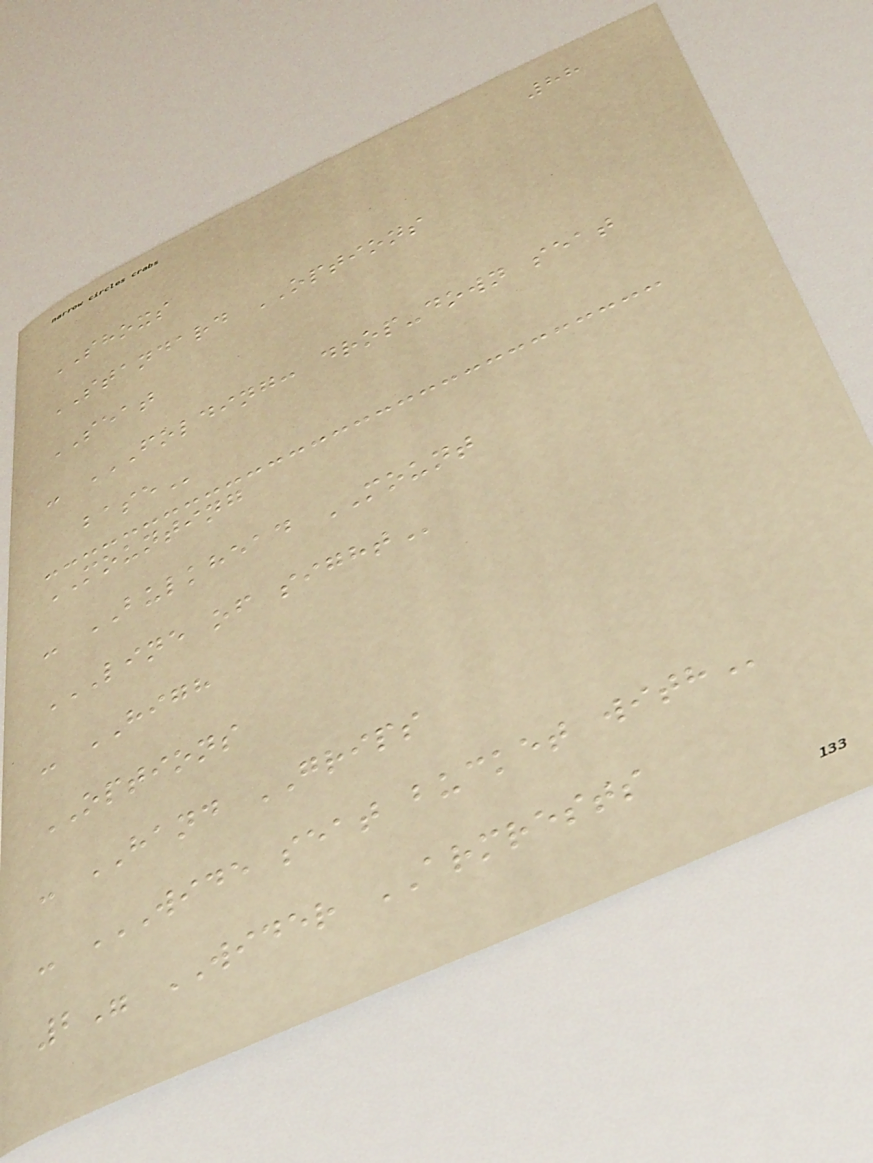88
SHOXS
STANDARD OPTIONS
SEAT
- FOLDING: DROP-DOWN SEAT
BASE
MOUNTING
- BULKHEAD MOUNT
LINE OF SIGHT
- HIGH
OPTIONS
- HAND GRIPS
- WIDE SEAT BUCKET WITH
2" WIDER ARMRESTS
